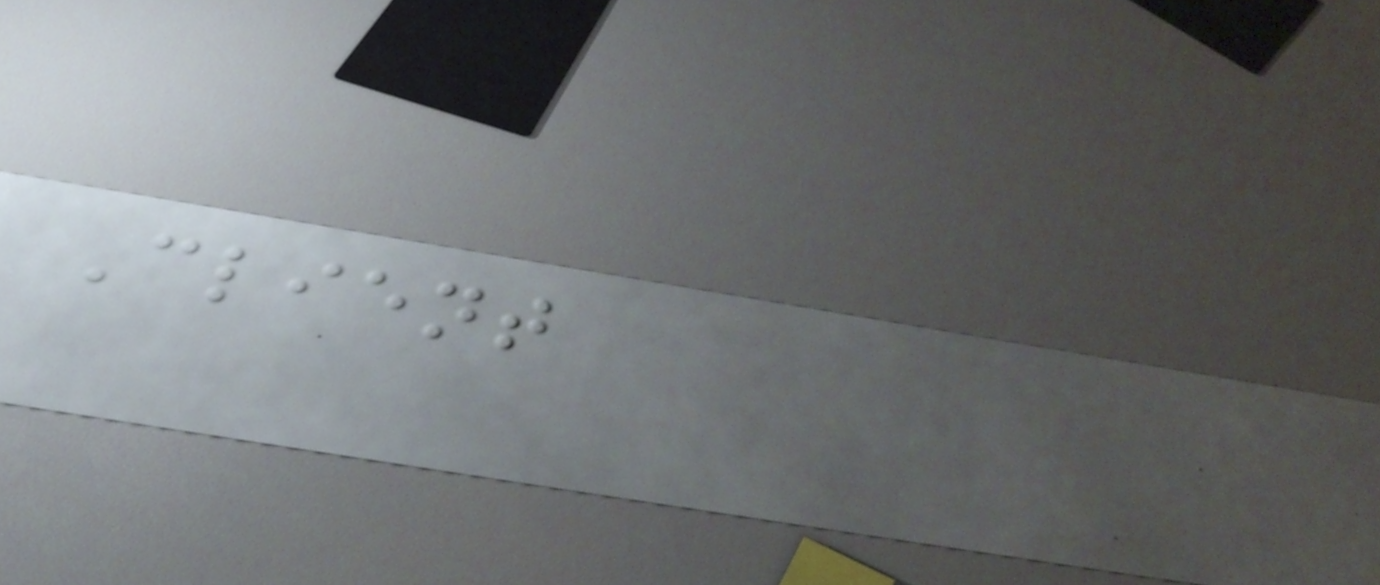Client
